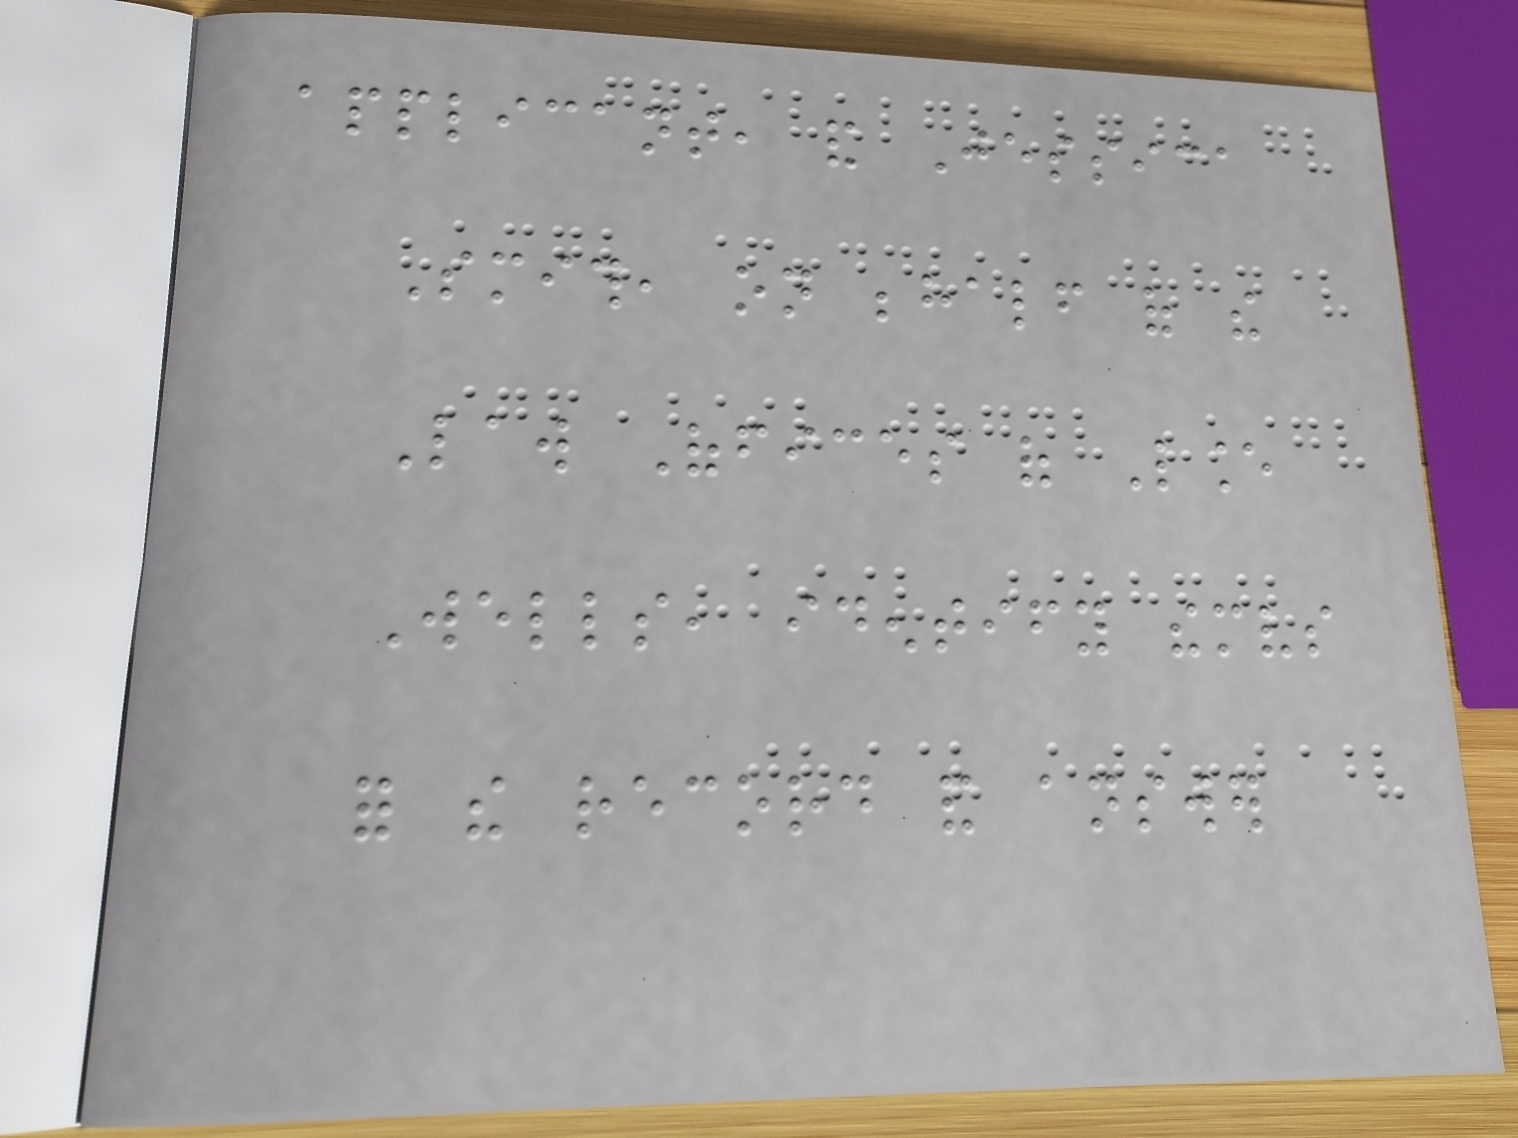applicant, and Jessica
Smith, on behalf of the
Law Offices of Lance
Wells, identify themselves
for the record and answer
